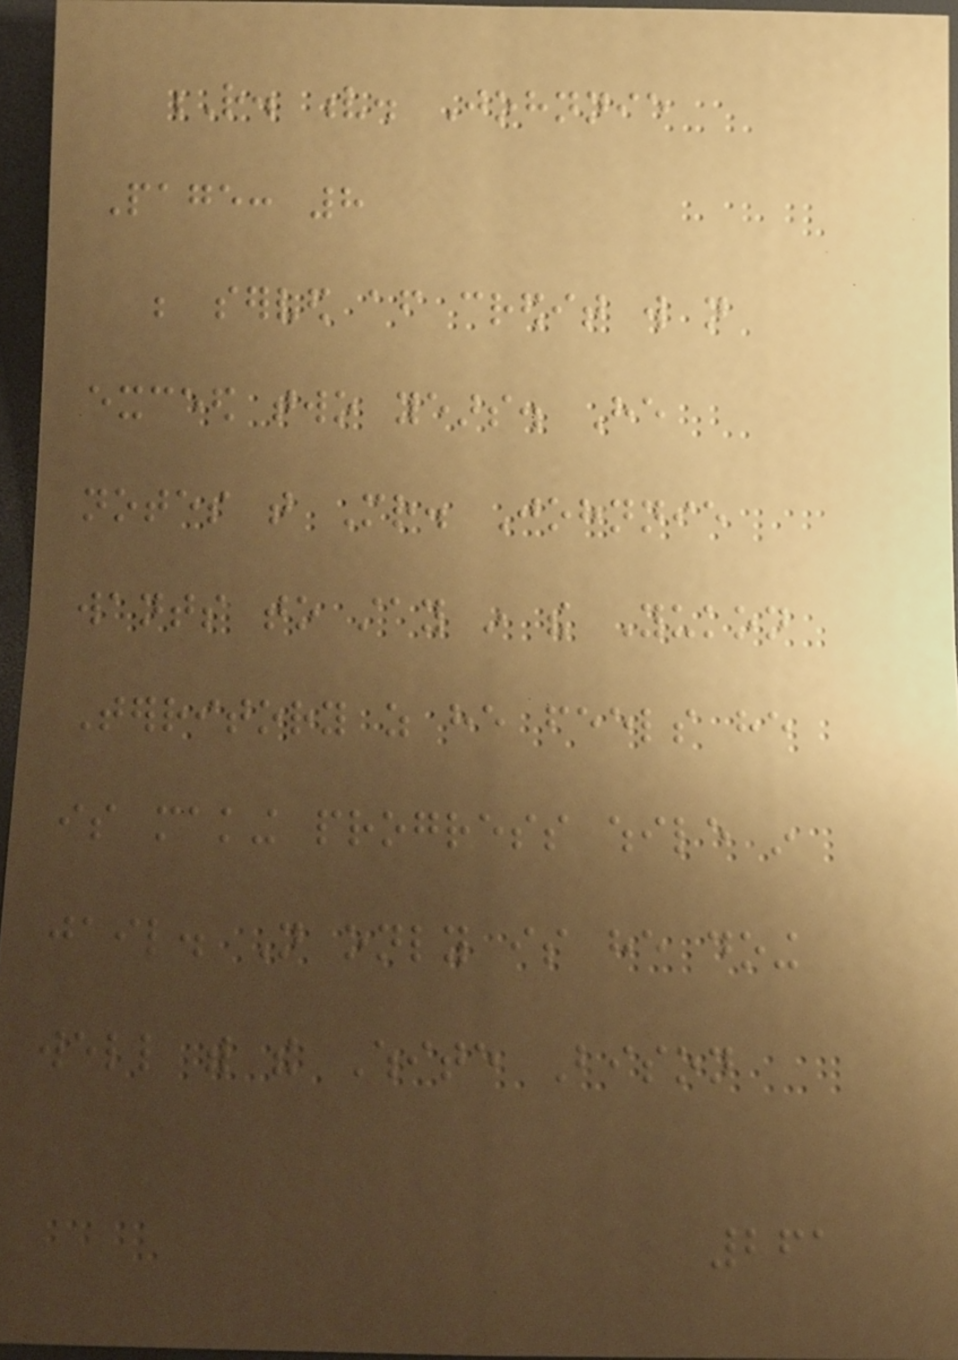R. v. Johnnie
Page: 8
be served after credit will not
exceed two years. He
notes that Mr. Johnnie
wants to stay in the Yukon
Territory as he feels he
is making progress while in
jail. Not only is he doing
well with the White Bison
261
